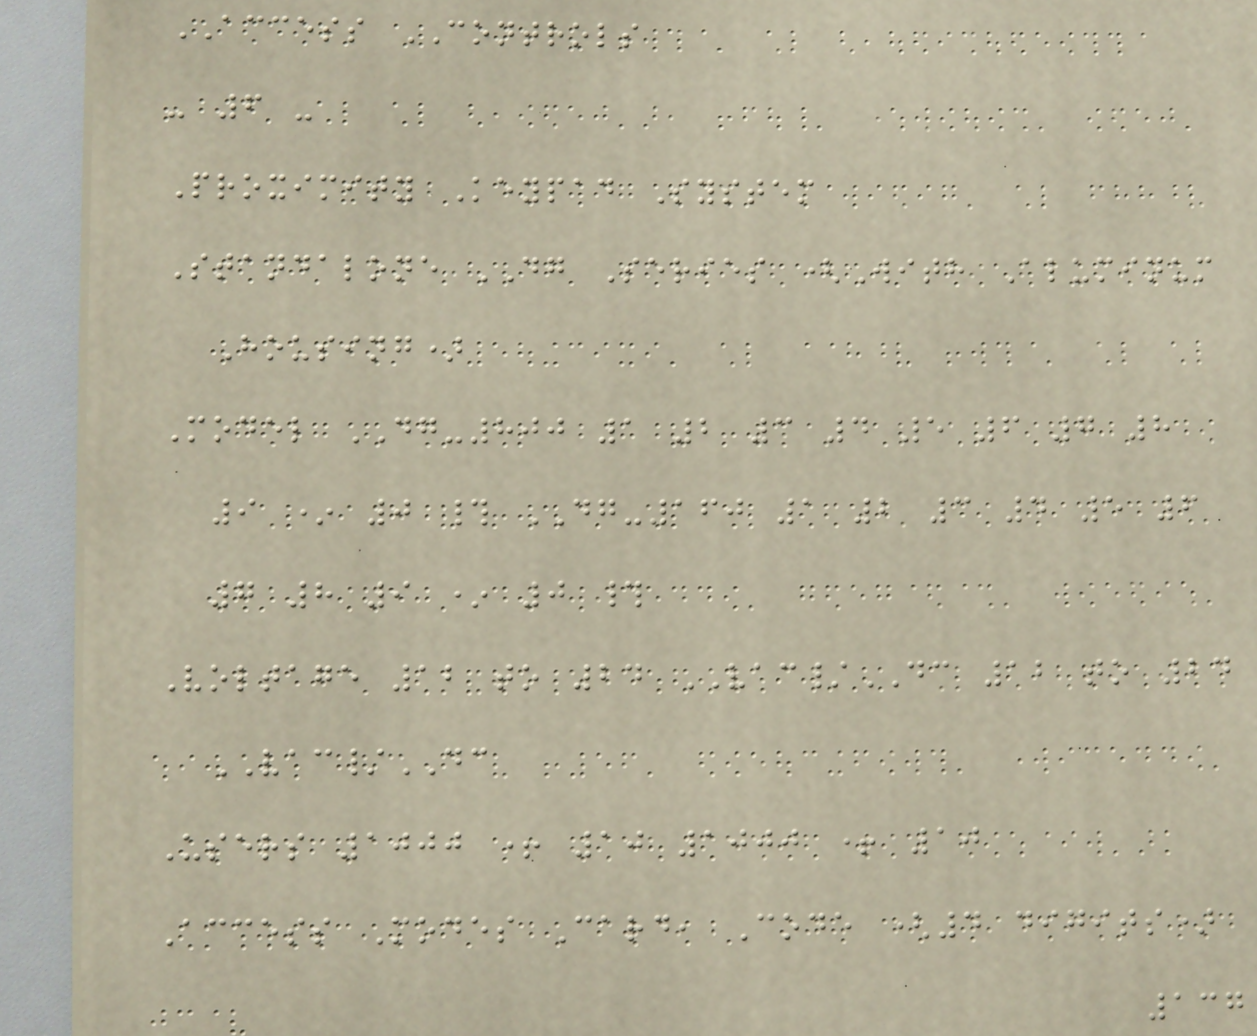ACCESS CONTROLS
- 6 -
Proximity Keypad System
Standalone DG Series (With Aluminum
Housing)
Model DG-800 1 2 3 4 5 6 7 8
9 * 0 # DG-160 1 2 3 4 5 6
7 8 9 * 0 #
Voltage 12 to 24 VAC/DC 12 to 24
VAC/DC
Users 1000 + 10 1000 + 10
Access Modes Card, Code (4 digits)
137
